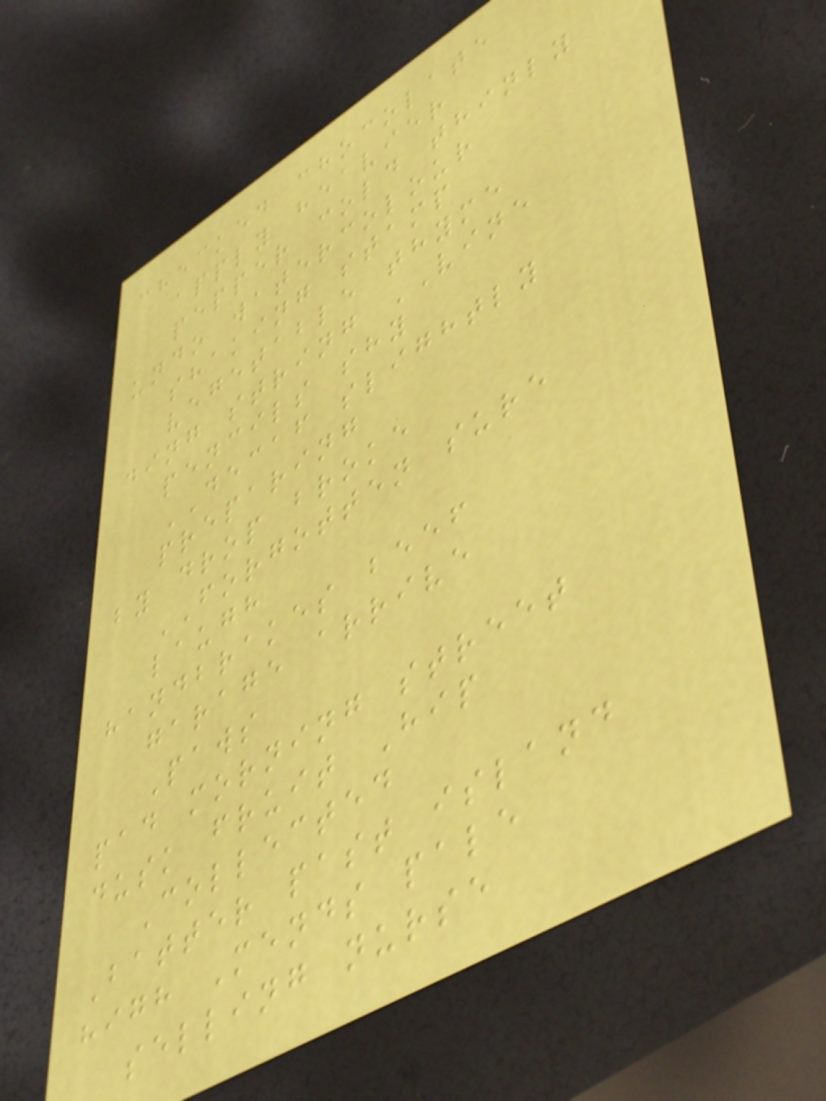checked chocolate
apply heavier
pepper cold thinly
undo watercolour
shaking stamp
vegetable thyme
ding string VINE
pencils shy
DECAF slightly
preparing
by drop broke
FORGOTTEN sure
laugh
handbrakes beef
garage arrive
Paws
pad morning street
dusk fruit Hip
Collected
Batter past island
high Mends pale
selling nurse
